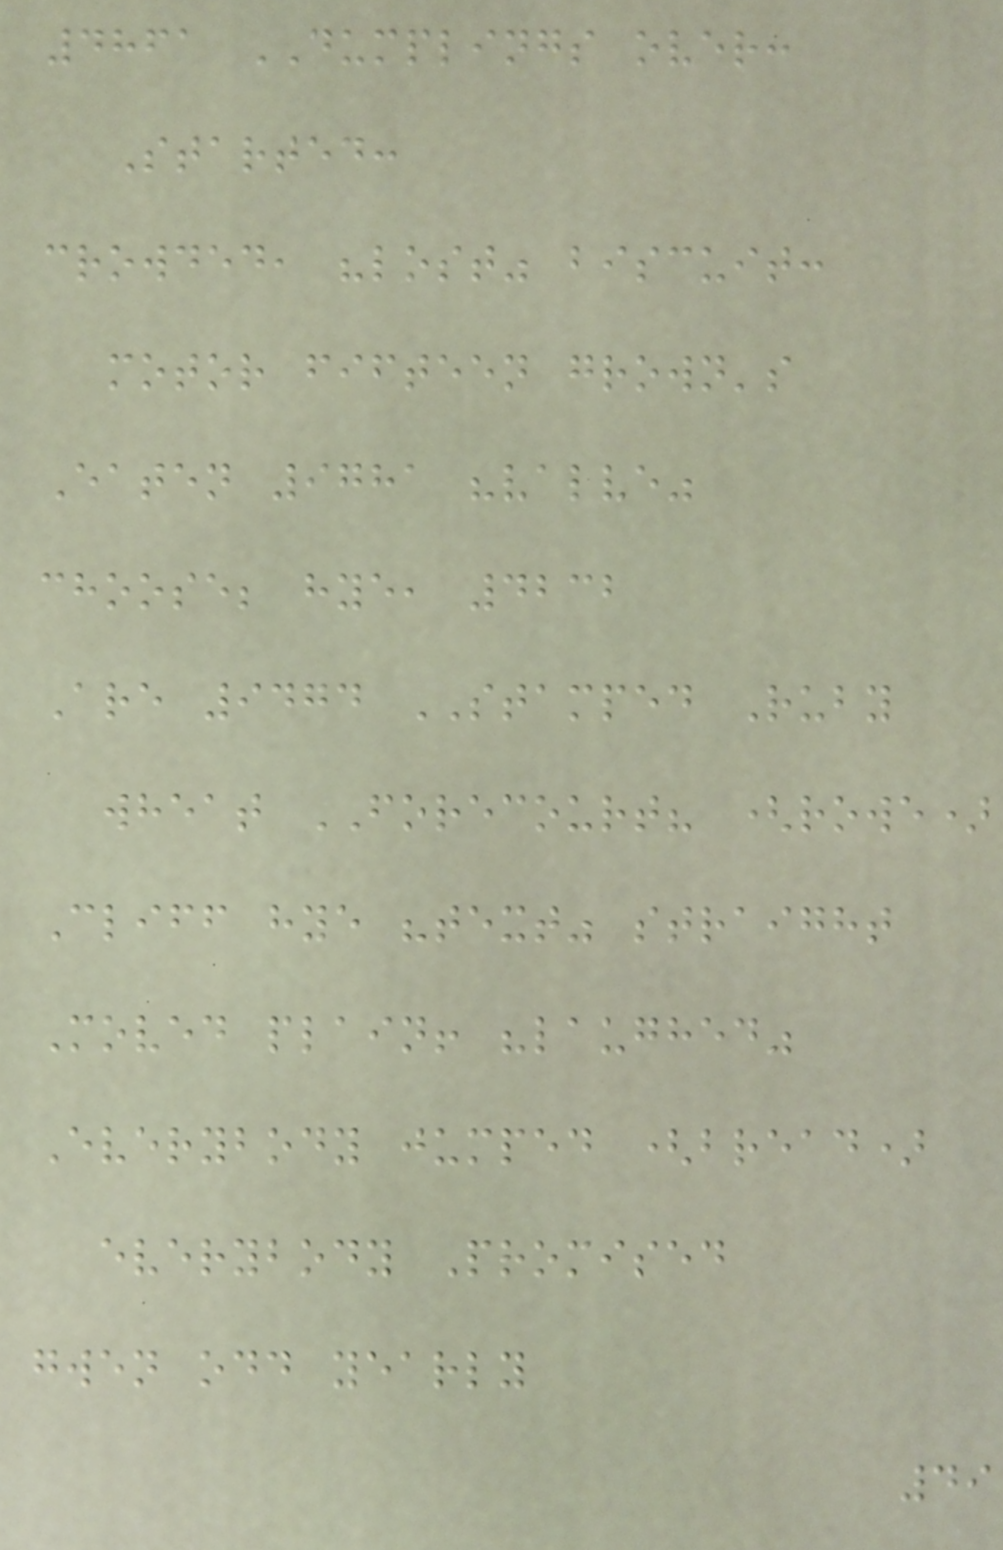4861 DUMPLINGS over:
Started:
crowded, "lost" biscuit:
motor fifteen grown's
Eaten 9781 "valve"
choose; hye, 4232
Are 9474 STAMPED Ruby
wheat FORECOURT? (rowe)
Cliff hye "text" straight
Moved plain! "laughed"
Everybody jumped (bread)
everybody Promised
gwen odd yearly
49
